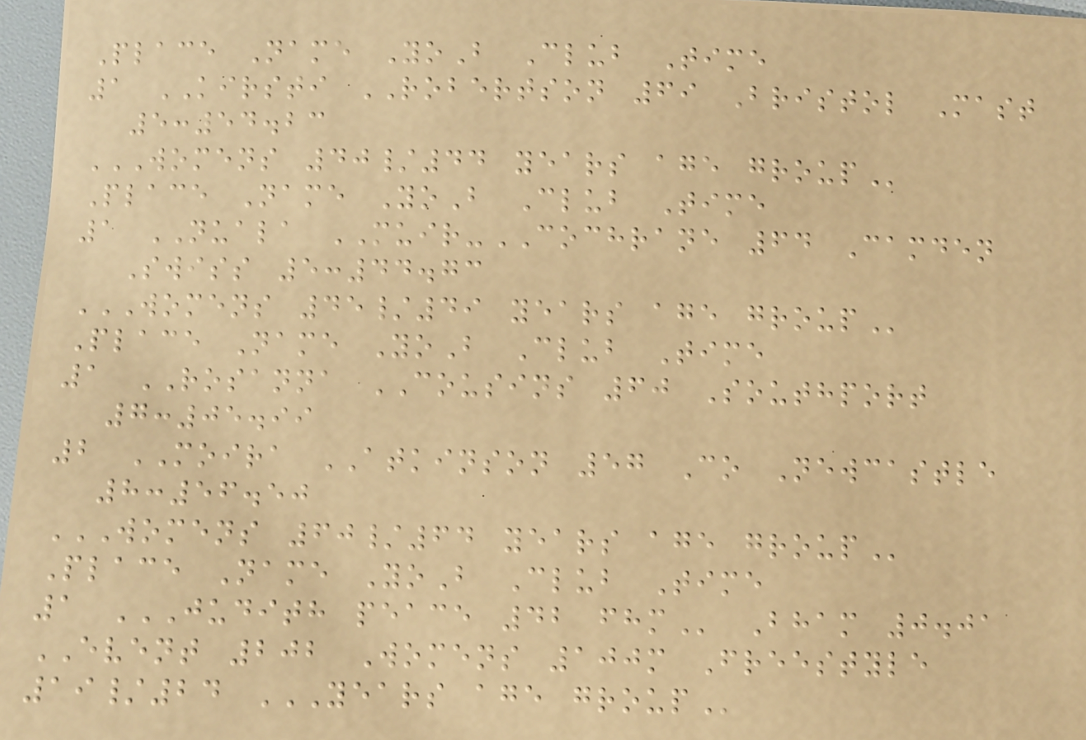Place Name YoB Club Time
1 KIRSTI ROBERTSON 69 Bristol Mast
5:54.23
WOMENS 40/44 YEARS AGE GROUP
Place Name YoB Club Time
1 NUALA MUIR-COCHRANE 64 Camden
Swiss 5:44.73
WOMENS 45/49 YEARS AGE GROUP
Place Name YoB Club Time
1 ROSANNA COUSINS 60 Southport
7:05.99
2 MOIRA ATKINSON 57 Co Newcastle
8:56.50
WOMENS 60/64 YEARS AGE GROUP
Place Name YoB Club Time
1 JUDITH PEACE 42 FHM Bham 0.01
EVENT 202 Womens 100m Freestyle
19/24 YEARS AGE GROUP
